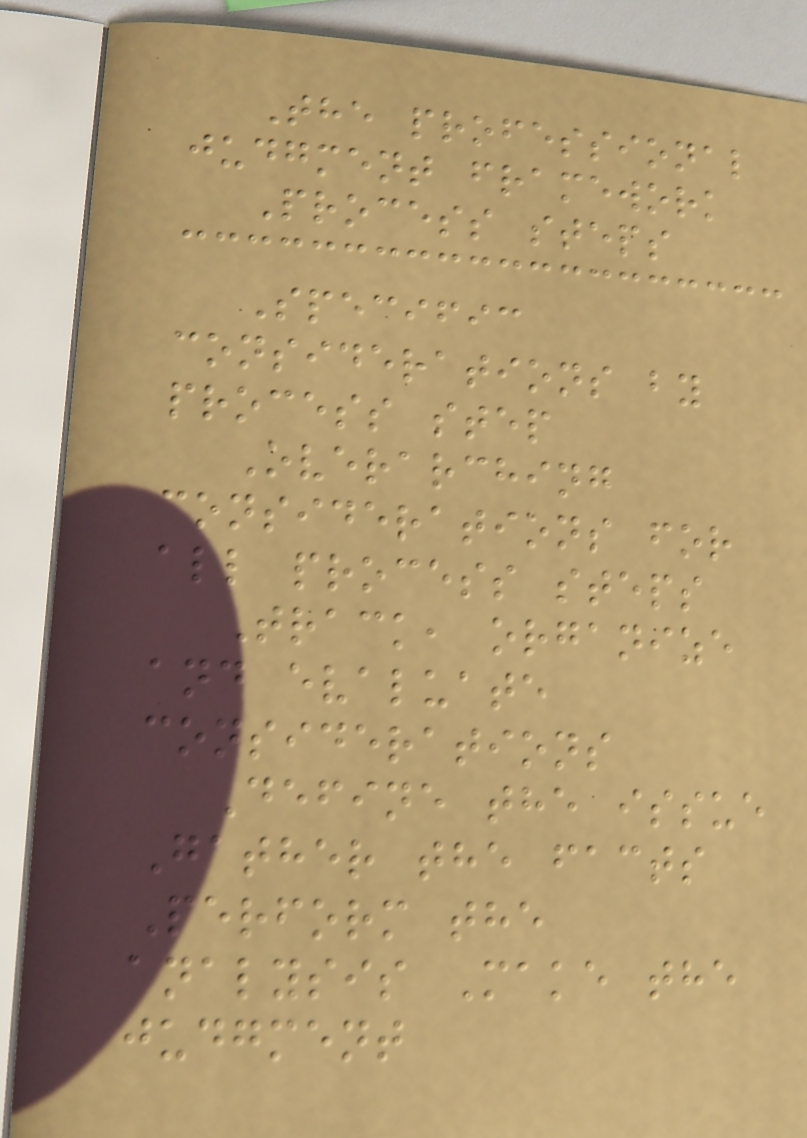The professional
judgment framework
Process steps
Specific
considerations by
process step
Overarching
considerations for
all process steps
Track, organize
and evaluate
considerations
Define the issue
Gather the facts
Perform the
analysis Make the
judgment
